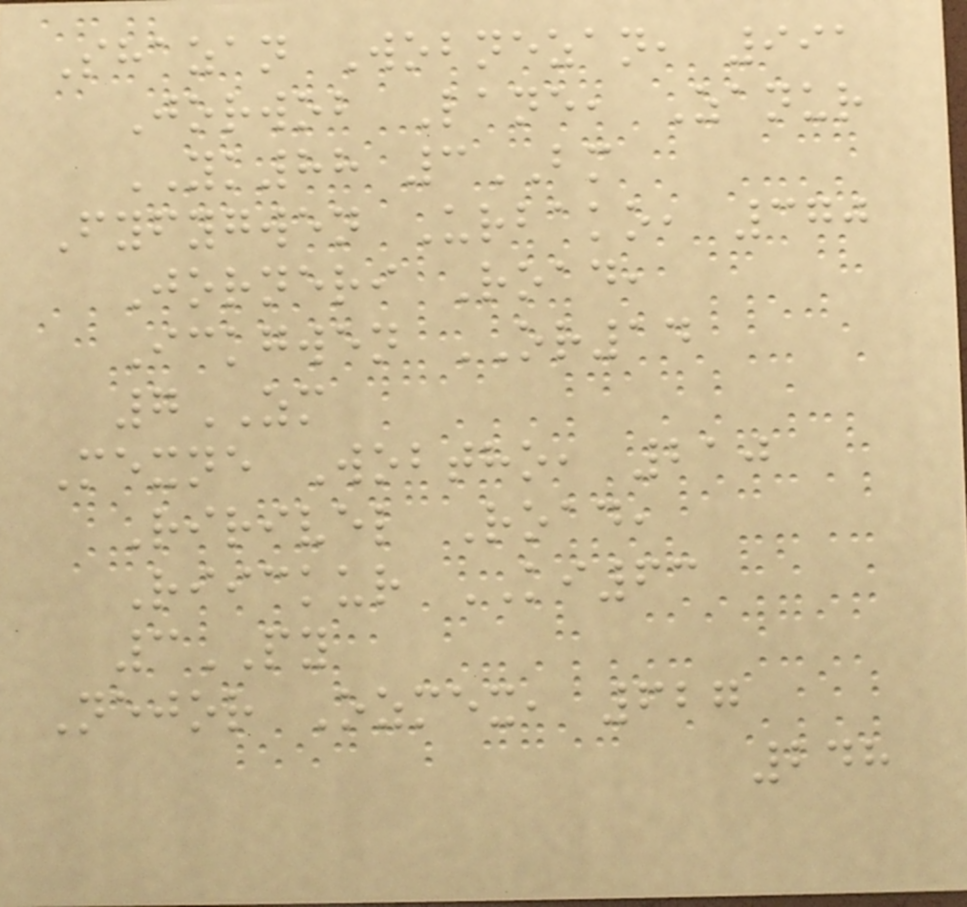Shazan Wobnezan, 991
Jorwob Lane, Zanur
YK88 3BM
Fyfygwen Urbako, 370
Jorneri Road,
Ickgwen OR14
7ZM
Mexne Wobtho, 210
Ririvel Road,
Riickur KI63
3PY
Nejor Ozmex, 627
248
